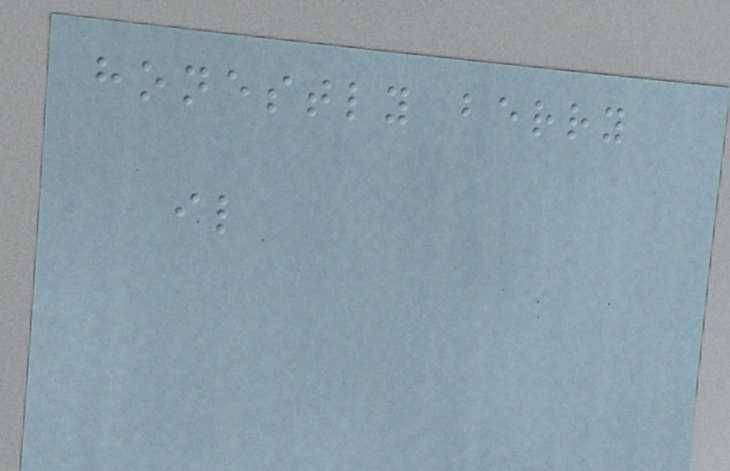honestly berry
il
